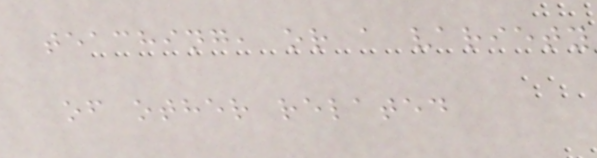teaching, or a variety
of other related
